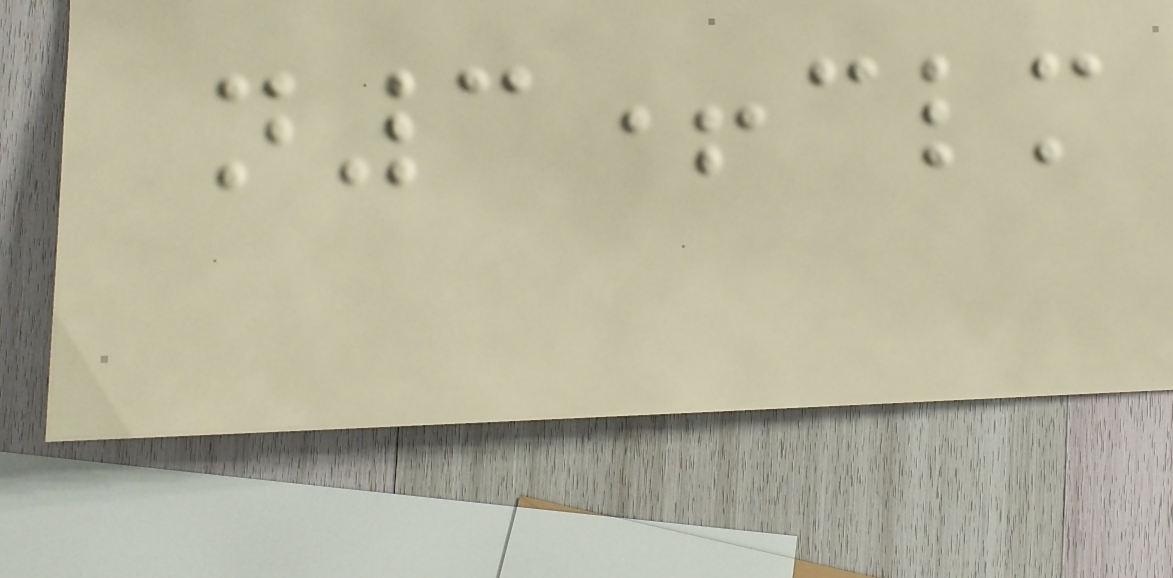n3+clm
